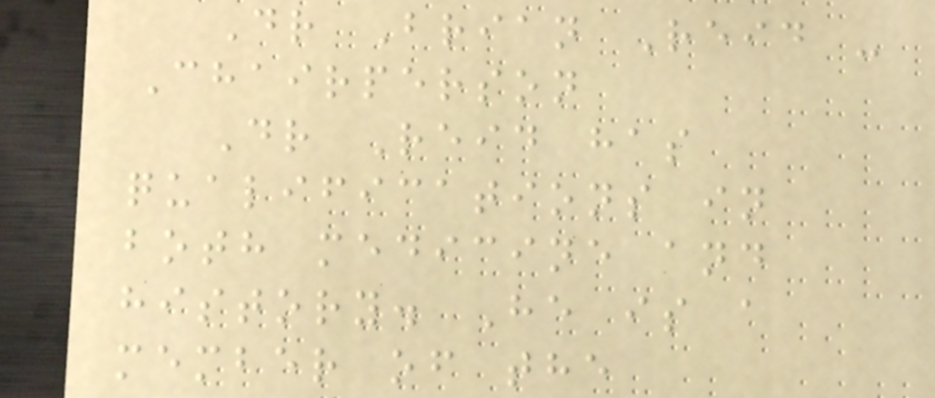Dr Brian Reid -
Chairperson
Dr Reid has
qualifications in
both medicine and
history. He is a
member of the
